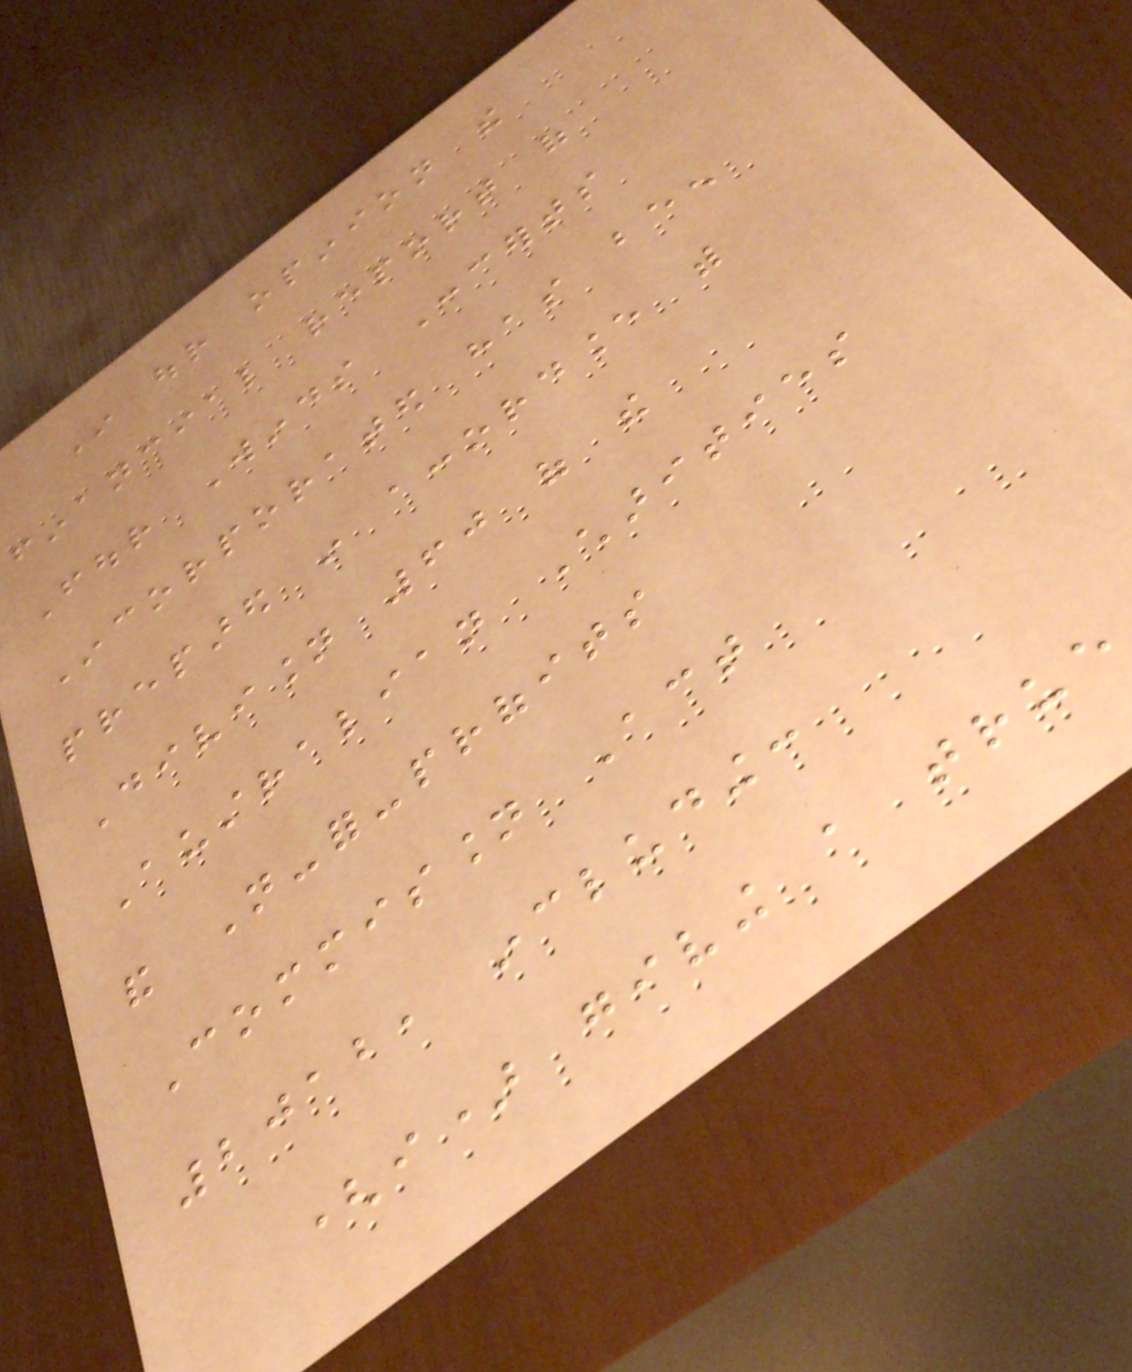In our opinion the
financial report of
Four Winds Concerts
Incorporated has been
prepared in accordance with
Division 60 of the
Australian Charities
and Not-for-profits
Commission Act
2012, including:
(i) giving a true
